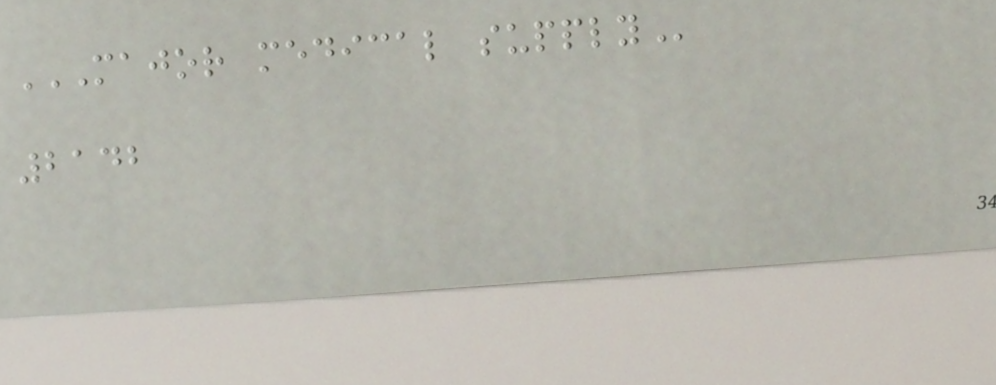MAJOR MEDICAL SUPPLY
2142
